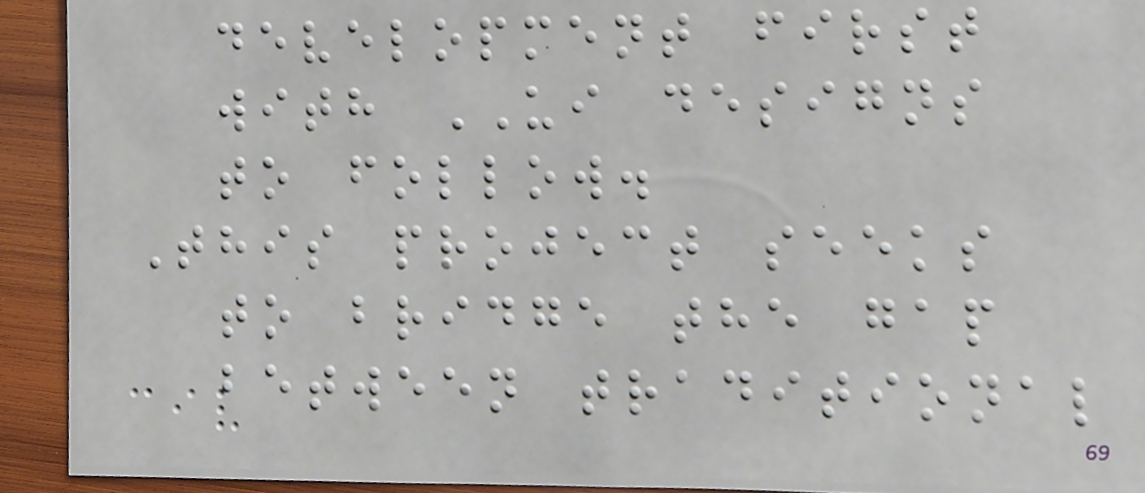development first
with UI designs
to follow.
This project seeks
to bridge the gap
between traditional
